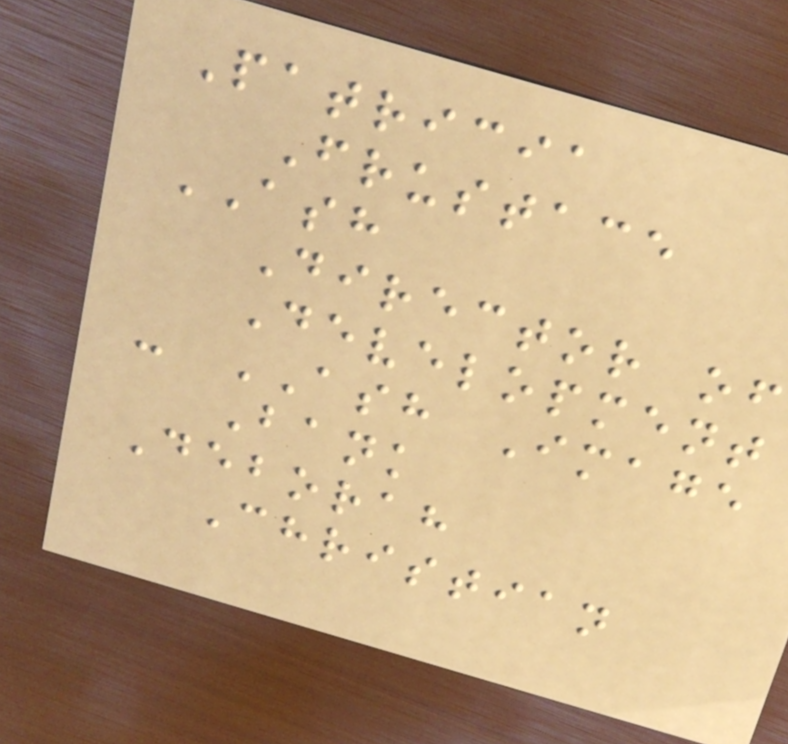Patricia
Frustace
ASH
Director of
Development
- ASH Image
Bank
Deborah
Christian
